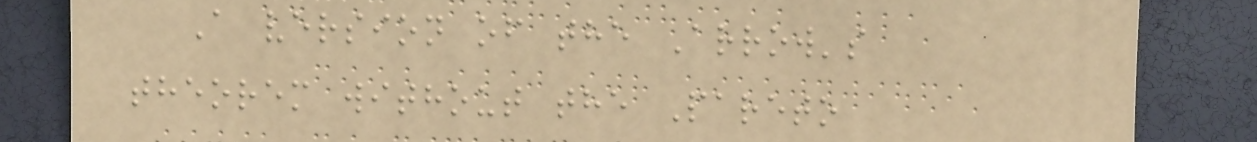A version of the Arrow's
theorem without the Pareto
